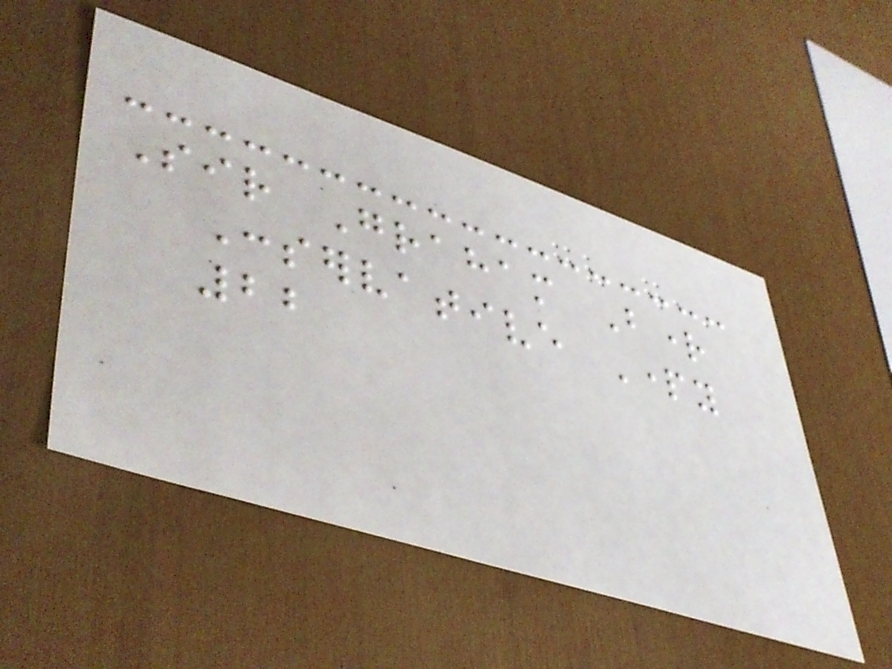Sir Graham Bright
Conservative Party
22
